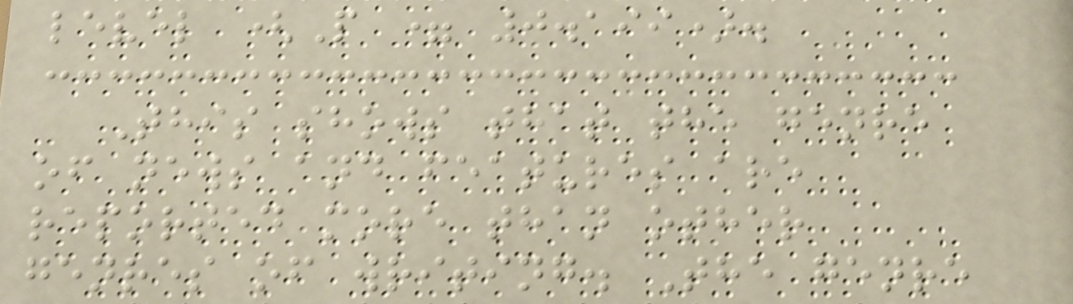level (P = 0.199).
This shows that the genre
of news and features are
reported more than other
genres of writing. The genre
